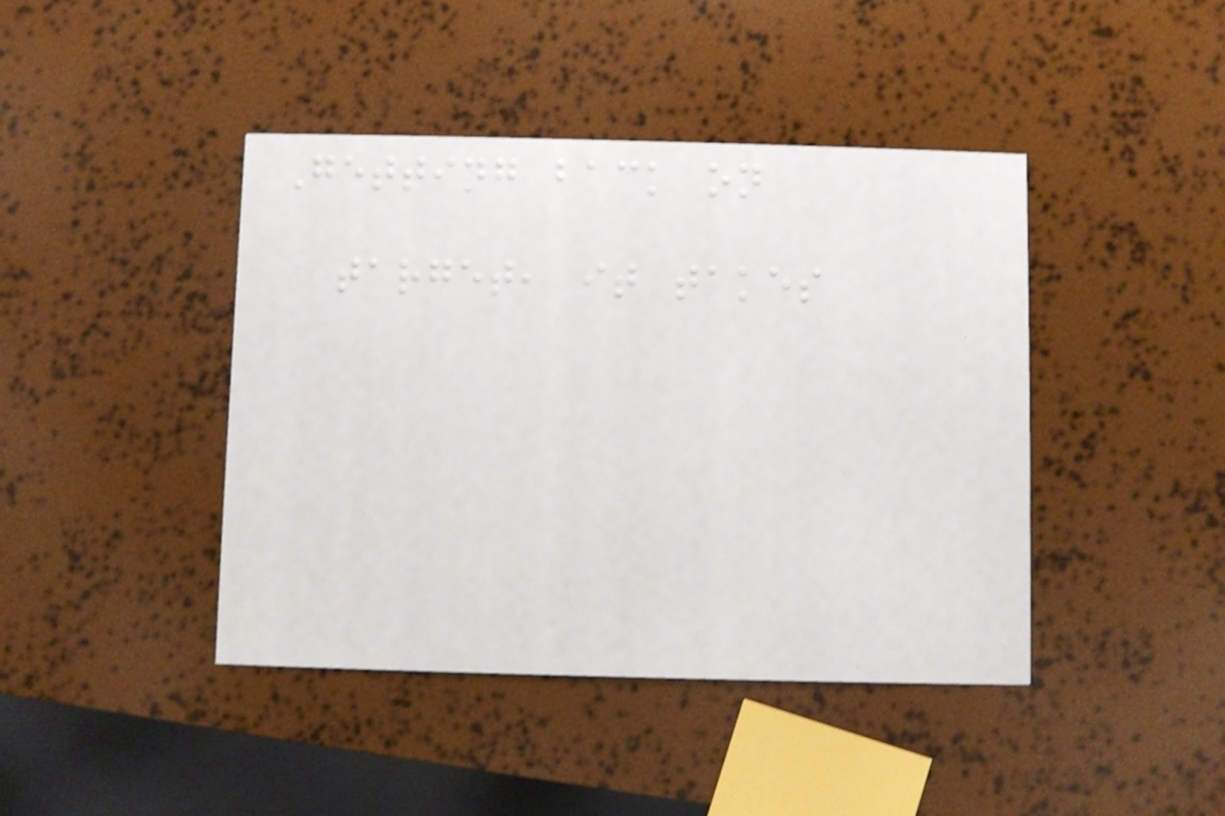Getting back on
target, it takes
